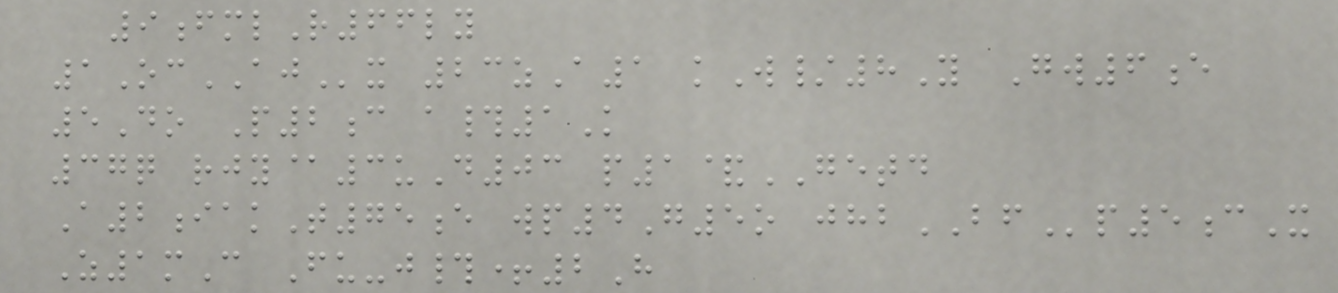9fmlR66ly
1OcAJx 23zA1 kW/8Y Gw6e
5Do P2c a#1K
37q rjy@3uD03 p1&GETD
A2iakT75e wp4G5o jhbBFp5cX
Z1mC Fu-j#+2H
